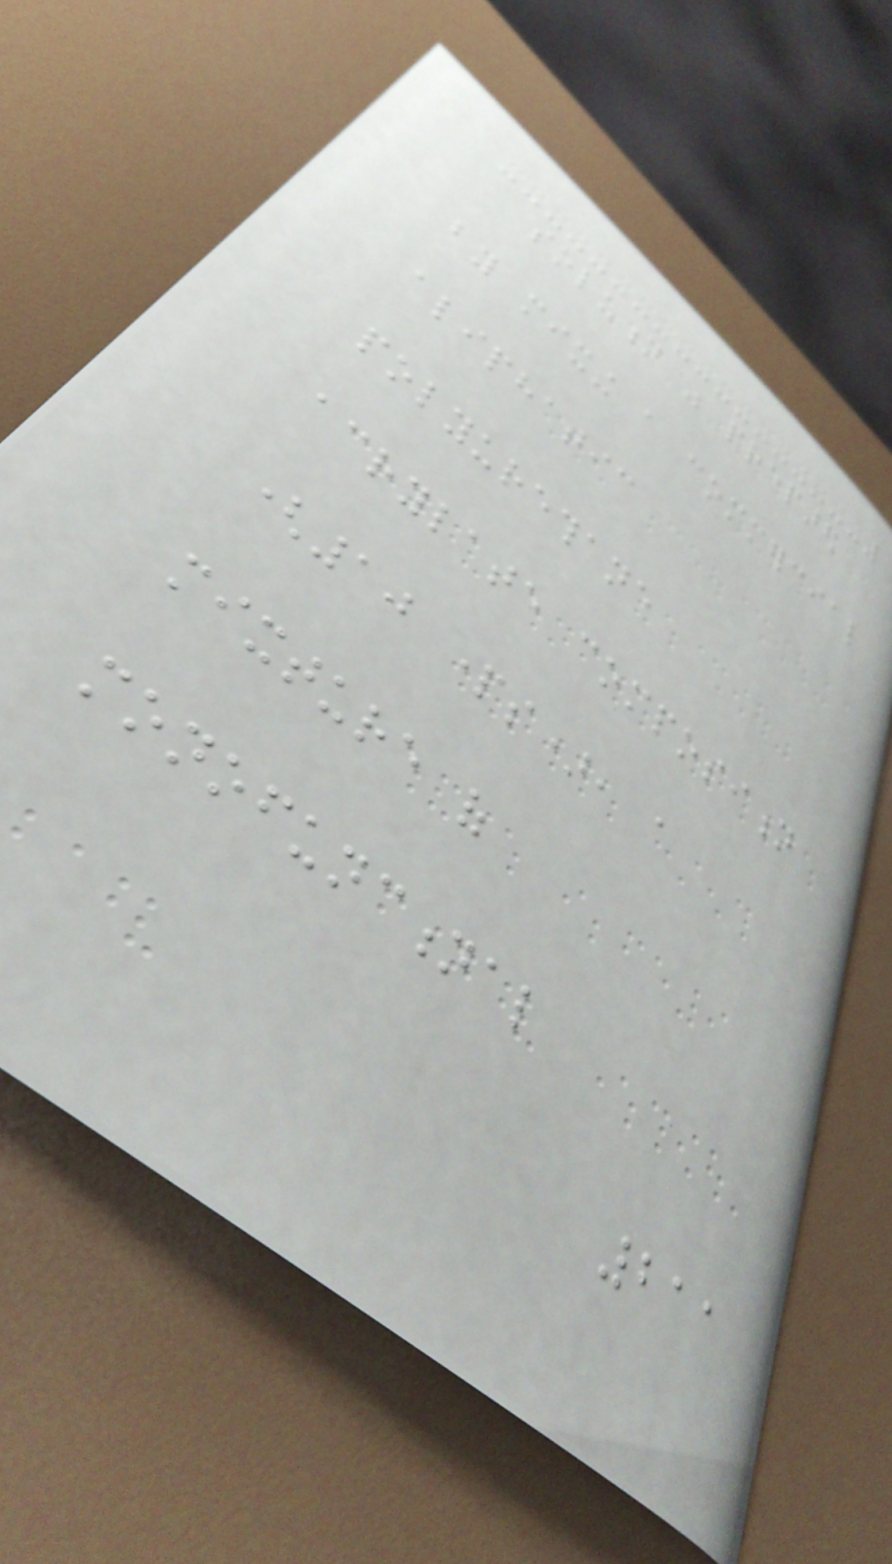solution was prepared
by mixing a commercial
aliphatic
polyurethane
acrylate composition
(10 parts), a
mixture of
monofunctional
211
